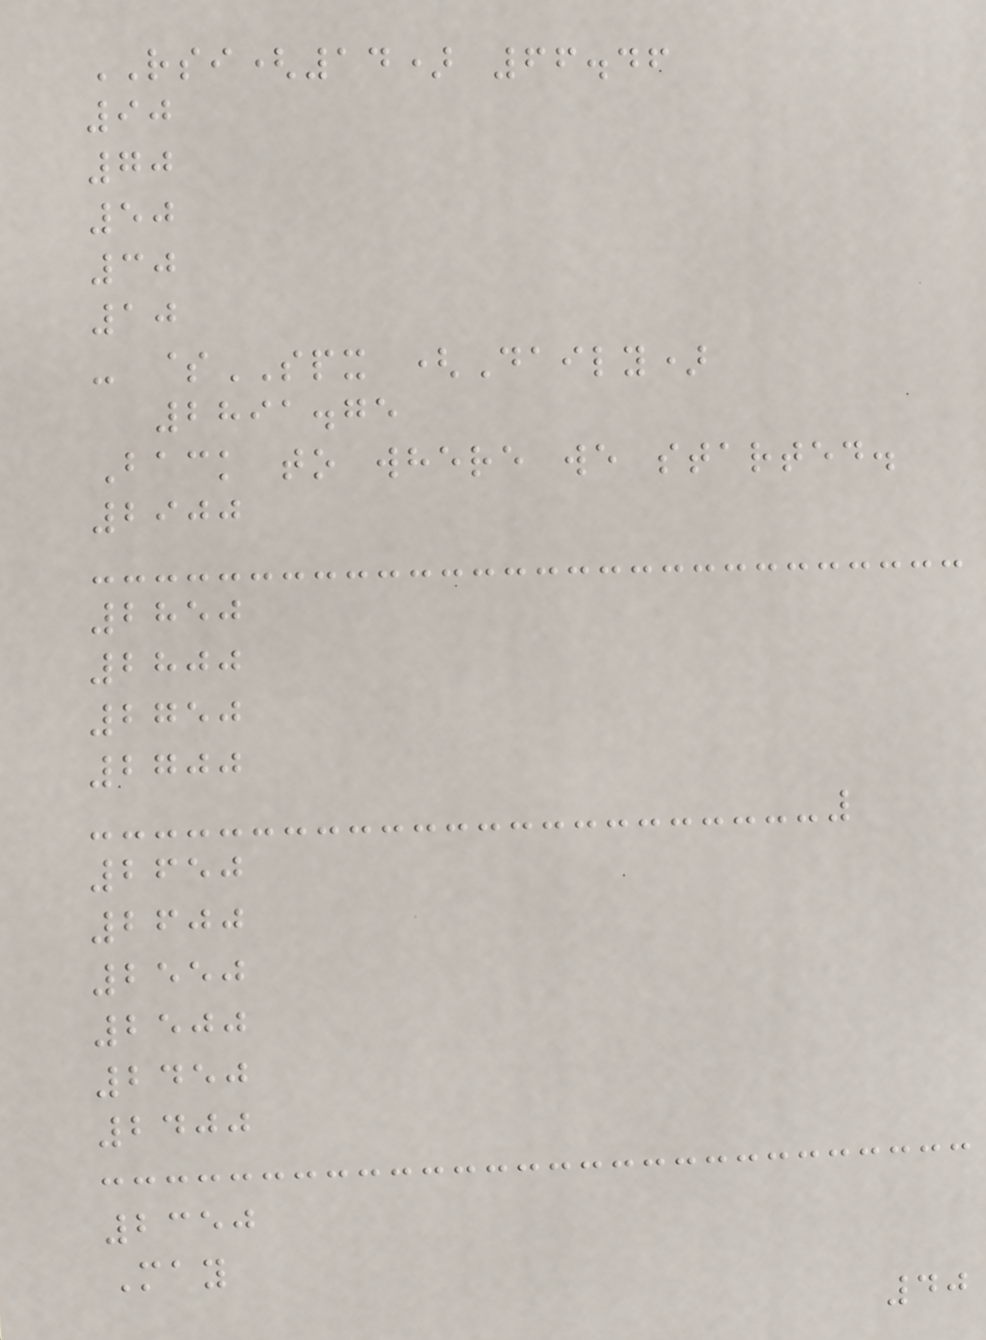RSI(14) 66.46
90
70
50
30
10
- $SPX (Daily)
2891.75
Back to where we started.
2900
2850
2800
2750
2700
2650
2600
2550
2500
2450
2400
2350
May
40
